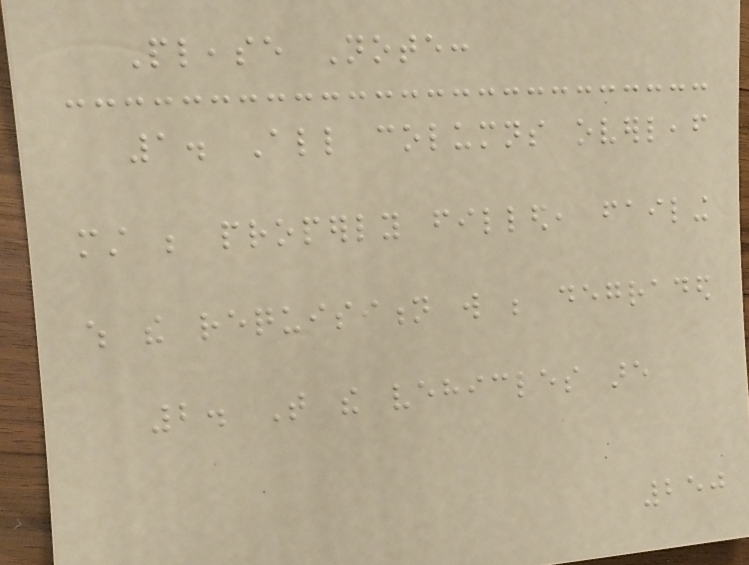Please Note:
1. All columns overleaf
must be properly filled, failing
which the requisition will be degraded
2. That the vehicles are
250
